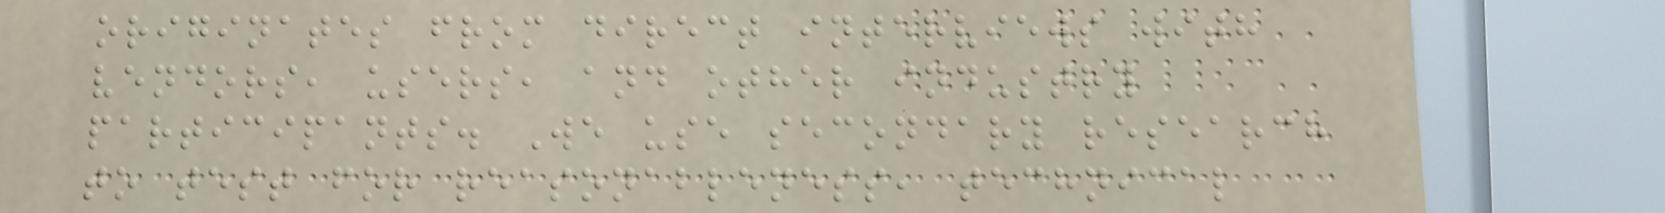originates from direct interviews with
vendors, users, and other industry
participants. We use secondary research
to test for reasonableness, technical
